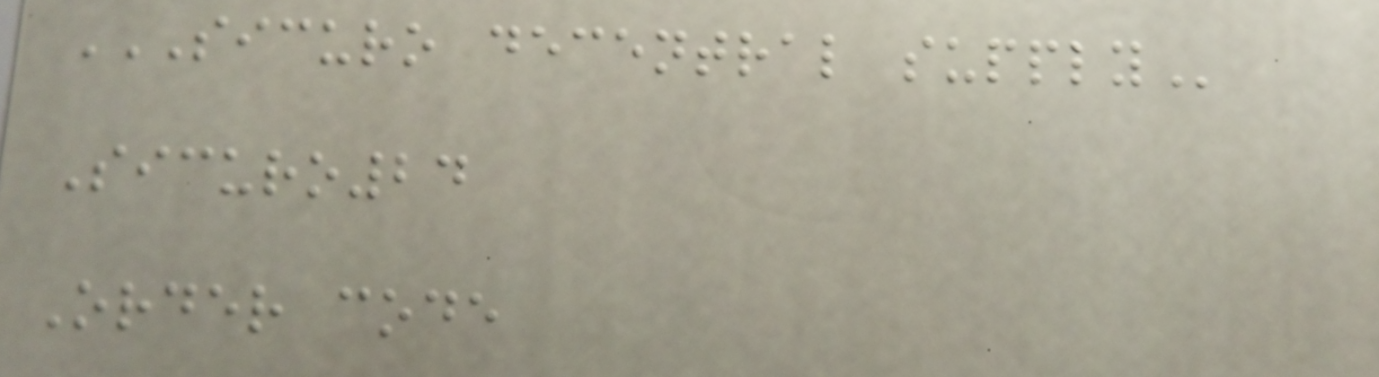SICURO DECENTRAL SUPPLY
Sicuro24
Order code
